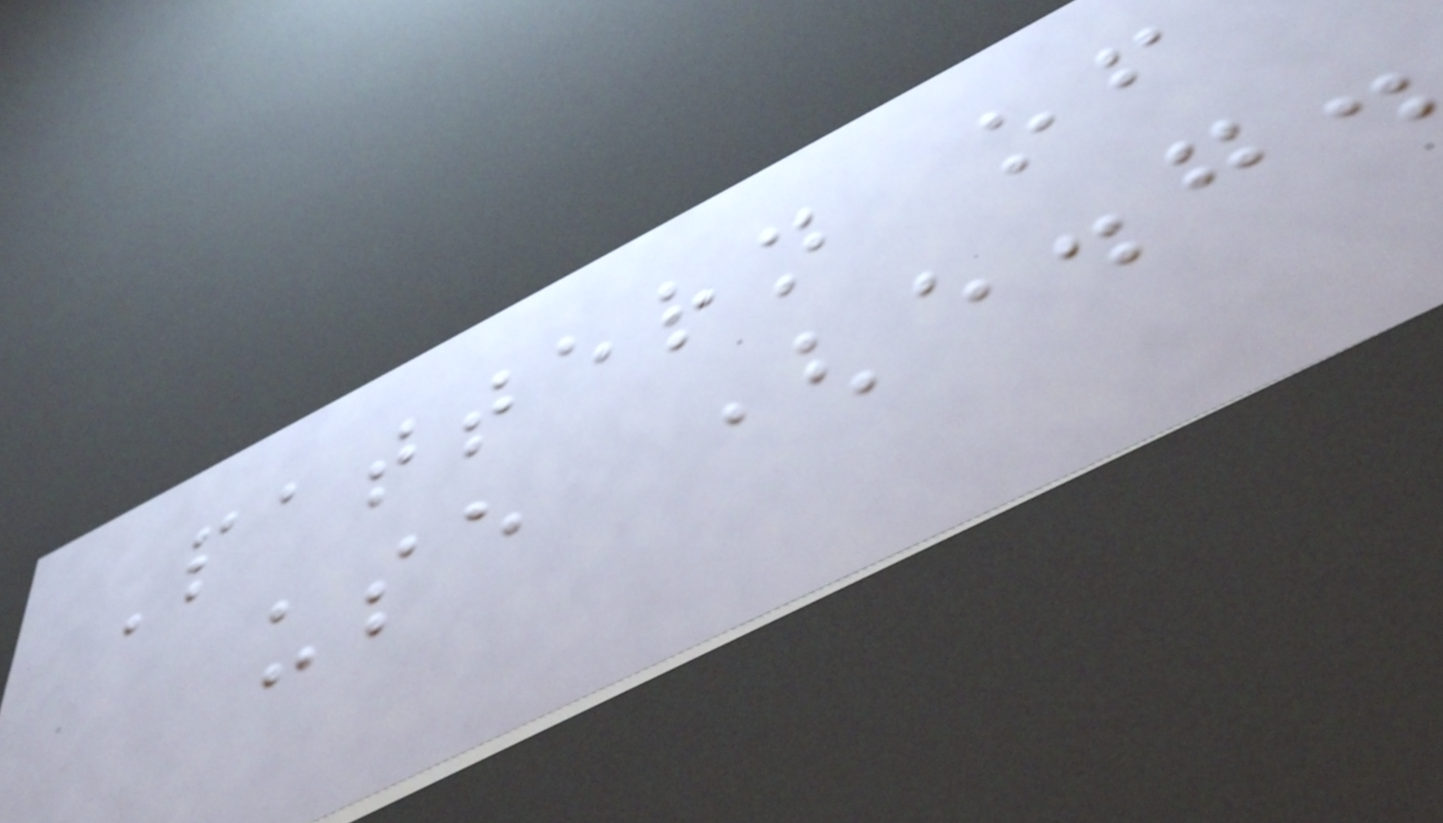Pattern of
use (e.g.
